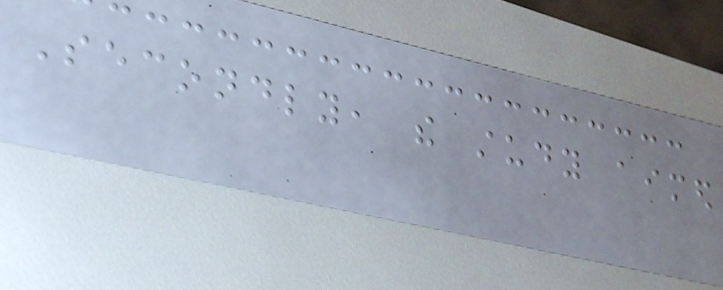Secondly, the study aimed
